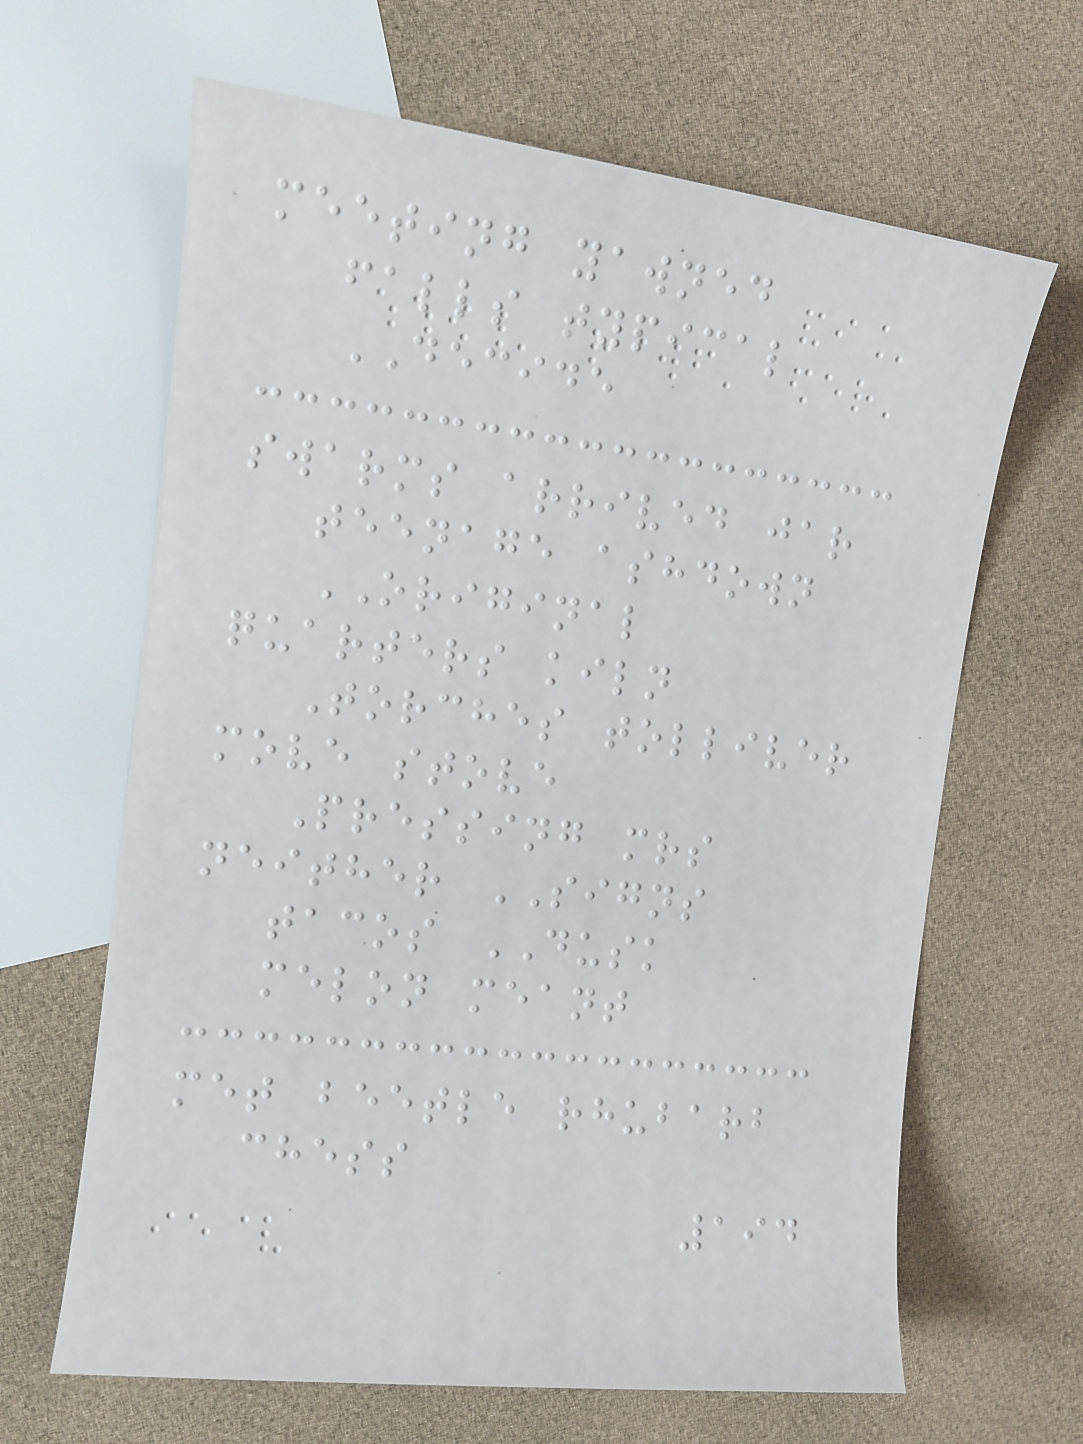meeting yawned
falls typical
DECIDE
swarms arrived jar
teenage ashdown
ORIGINAL
quarters kiln
Torches tolliver
move stove
Pressing mrs
neither SIGNS
tacos DUSK
melon meant
met beetle rhubarb
chess
194
